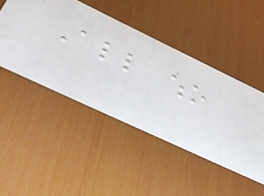All who
